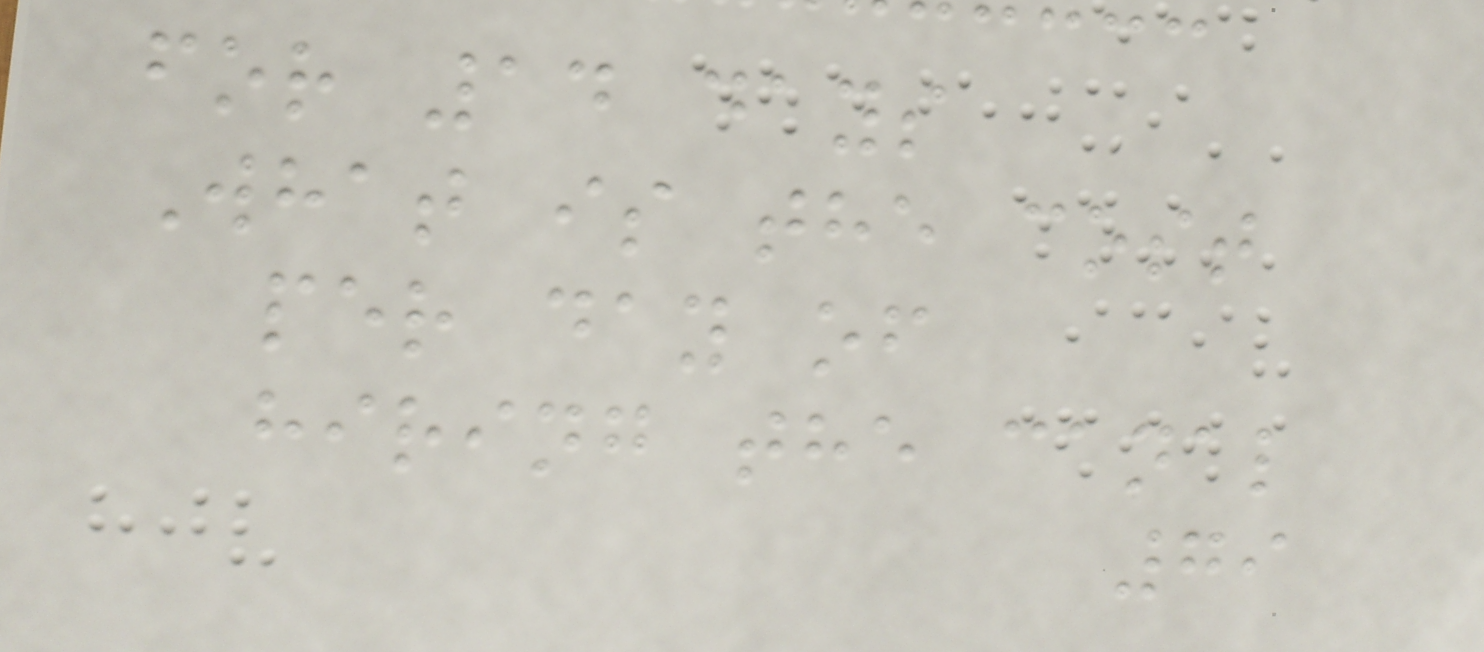for 14 days
What is the cost
per day of
hiring the canal
79
